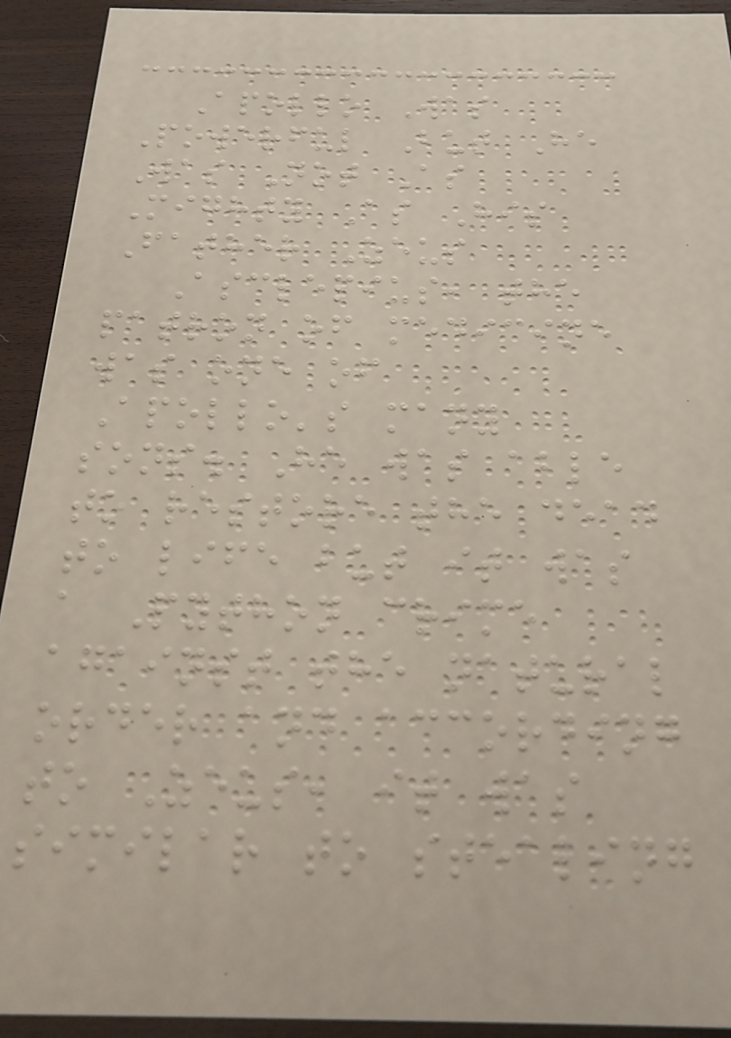Apollo Was
Powerful But He
Was Not As
Mighty As His
Father Zeus
Asclepius, the
patron of medicine
was one of
Apollo's many
sons. He was able
to restore the dead
to life but it was
a Python crime
against the natural
order and according
to Zeus, it was
similar to stealing
